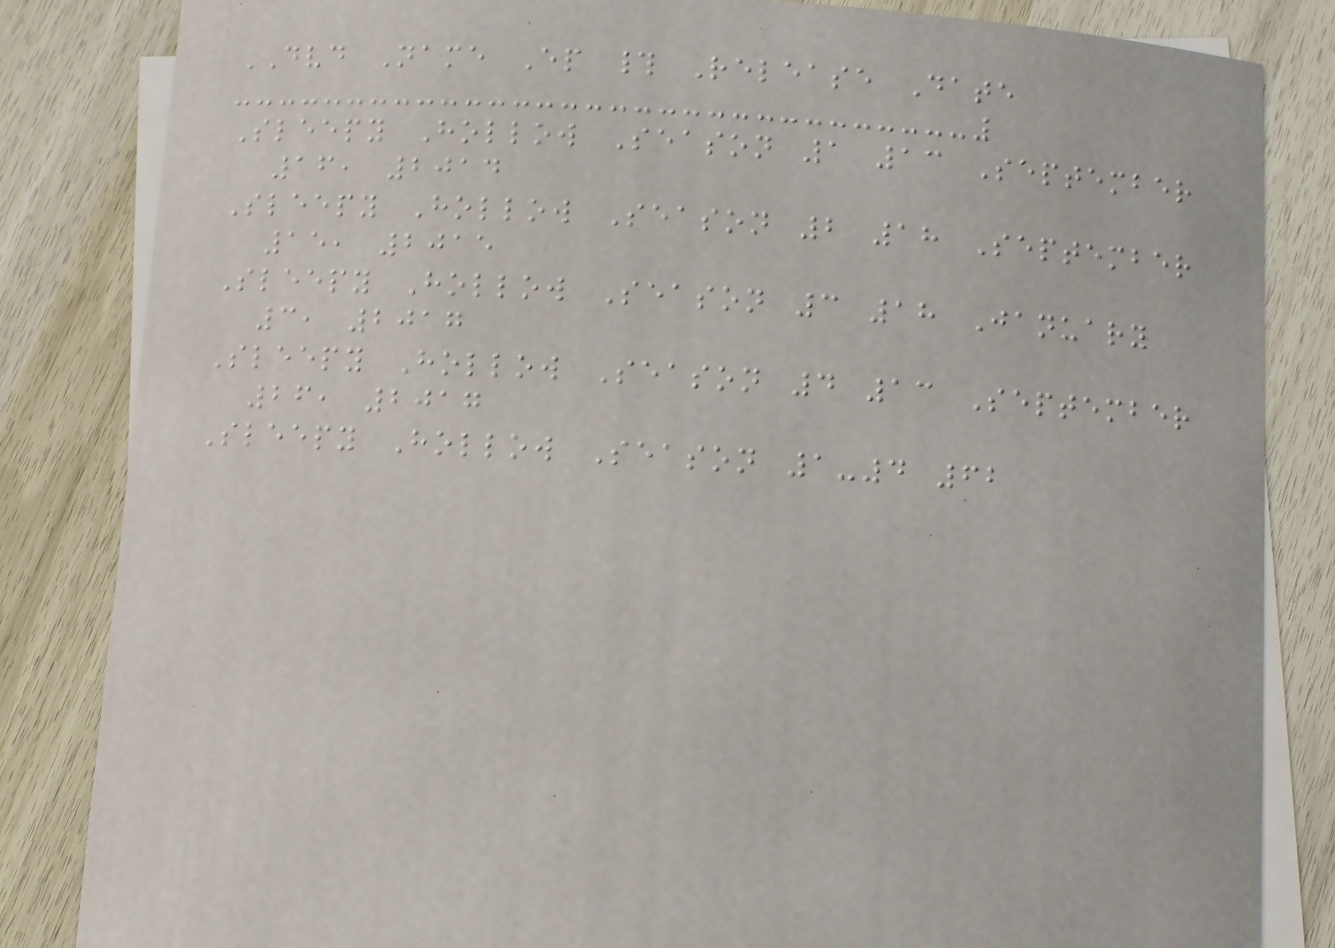DVD Name Ep # Release Date
Sleepy Hollow Season 1 13 September
16, 2014
Sleepy Hollow Season 2 18 September
15, 2015
Sleepy Hollow Season 3 18 January
3, 2017
Sleepy Hollow Season 4 13 September
26, 2017
Sleepy Hollow Season 1-4 62
